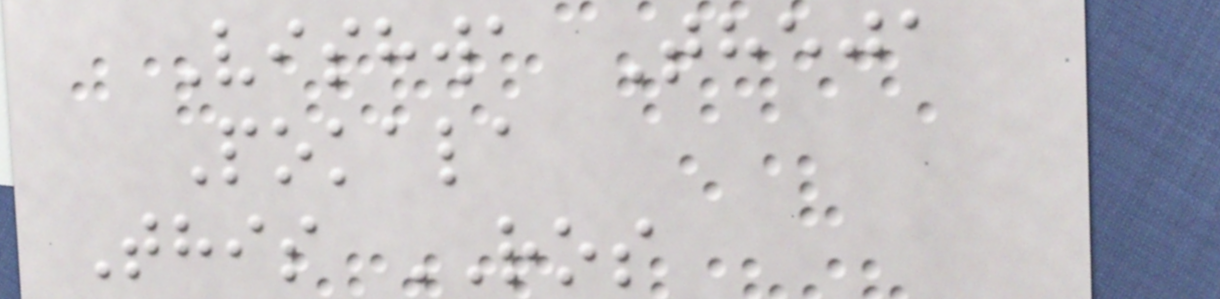Vishwa Theja
Pokala
This ROS
